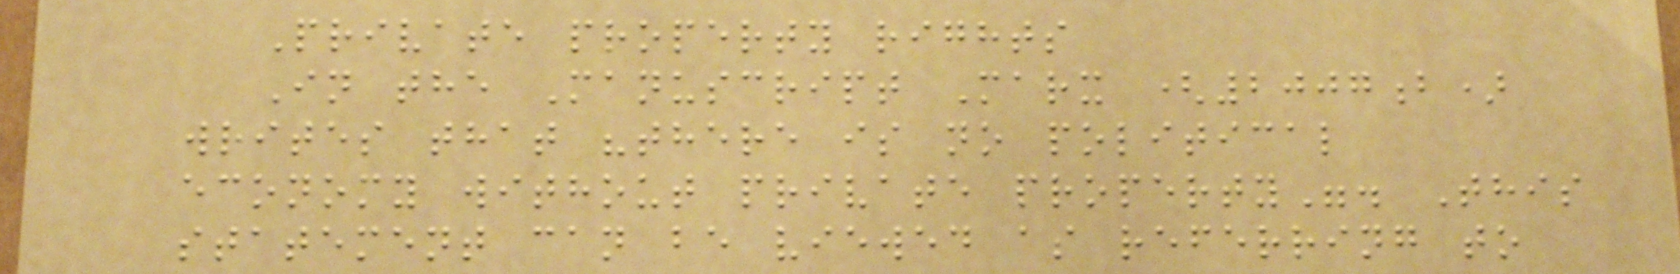Private property rights
In the Manuscript Marx (2007b)
writes that "there is no political
economy without private property". This
statement can be viewed as referring to
